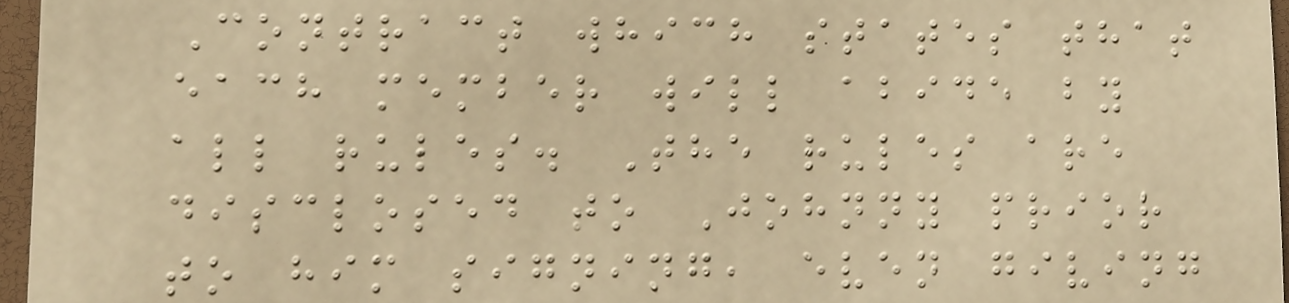Contract which states that
each member will abide by
all rules. The rules are
disclosed to Johnny prior
to him signing, even giving
